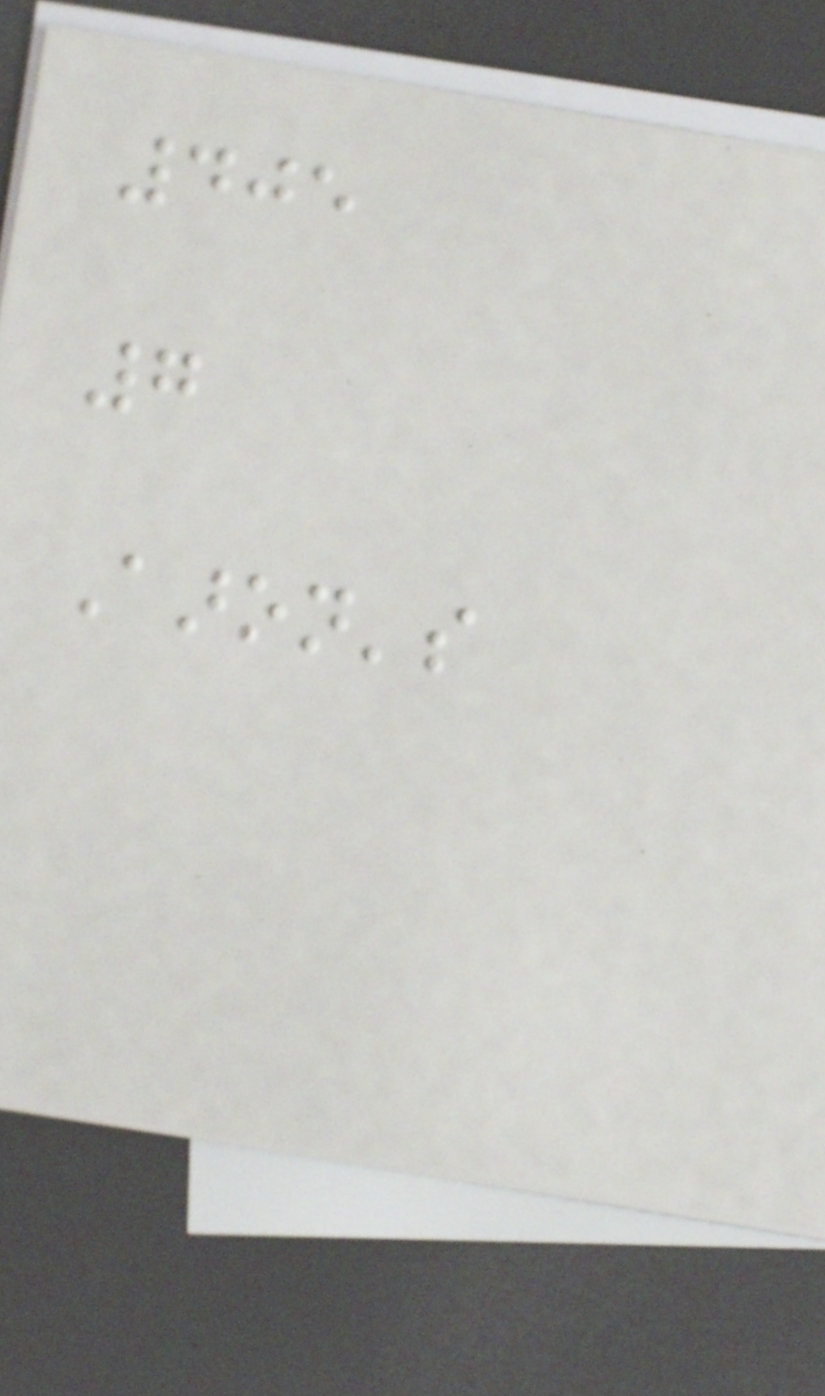405
7
Aaron's
